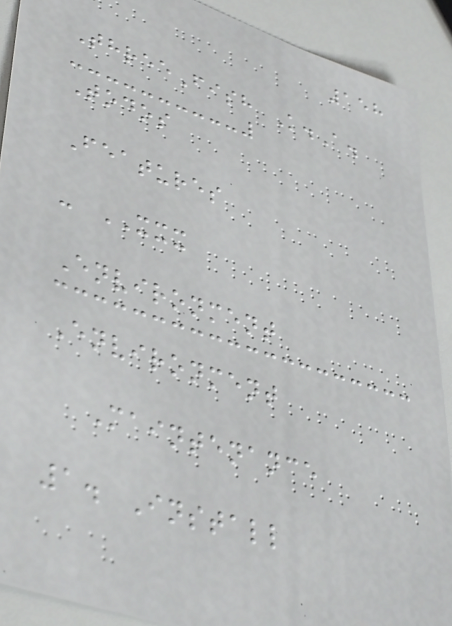158
ThreeFish K.A.
Todos
Features
- XXX
Environment
Environment
Maintenance
1. Install
